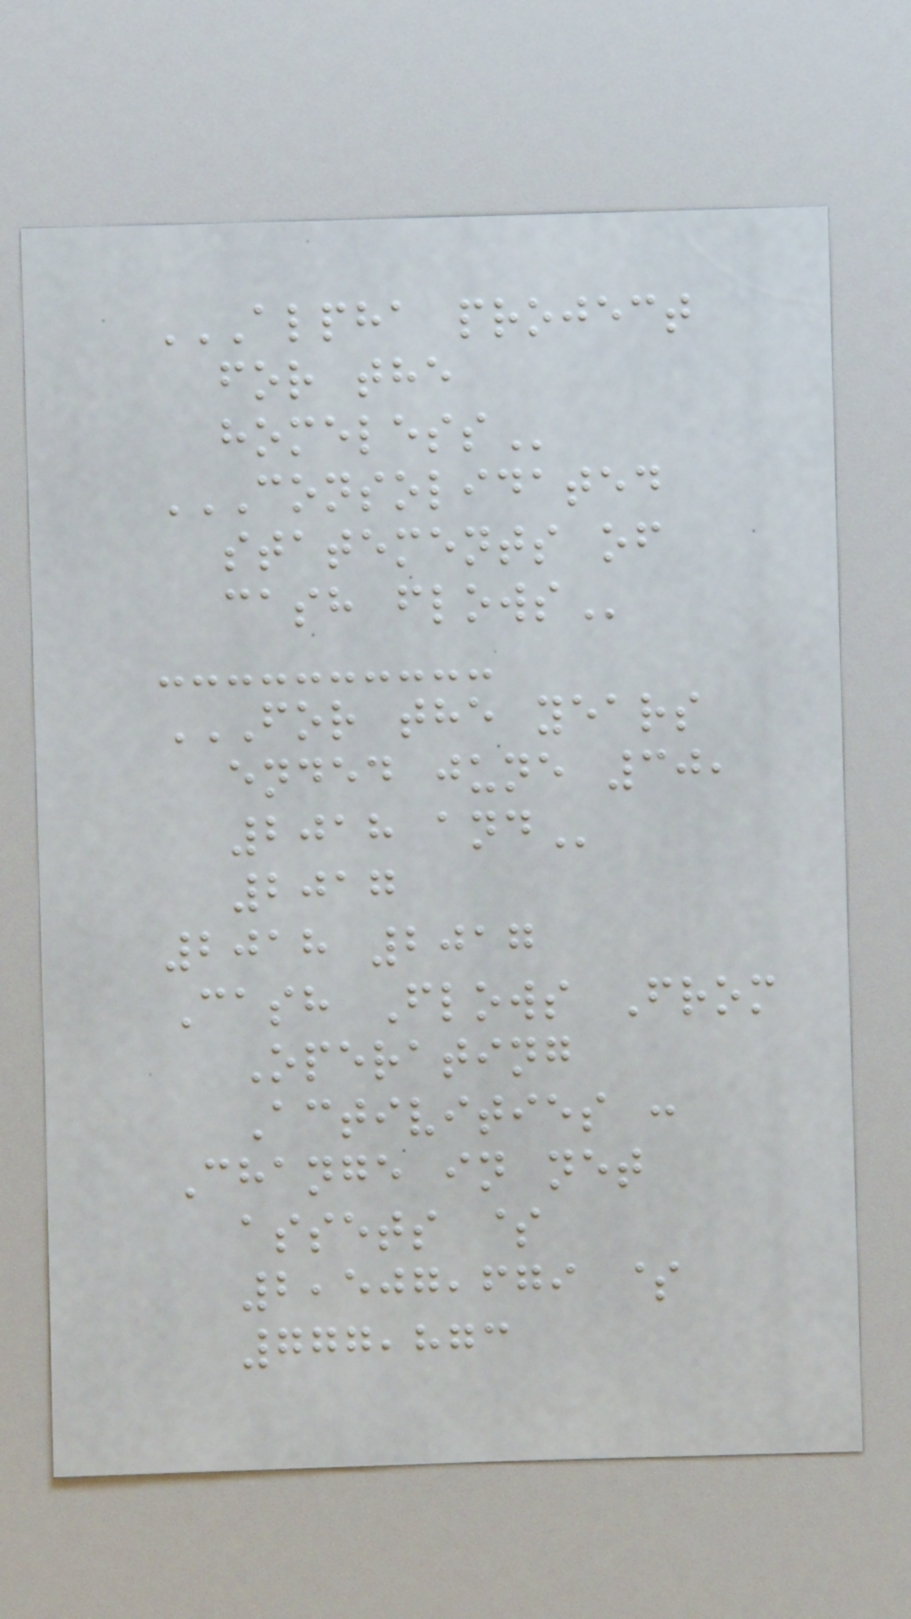ALPHA PROJECT
FOR THE
HOMELESS
CONSOLIDATED
STATEMENTS OF
CASH FLOWS
FOR THE YEARS
ENDED JUNE 30,
2018 AND
2017
2018 2017
Cash Flows From
Operating
Activities :
Change in net
assets $
2,507,679 $
777,873
